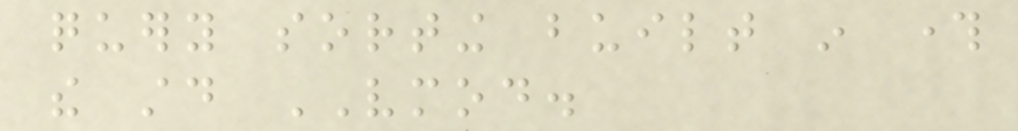query sorting built in through
the std VMOD.
